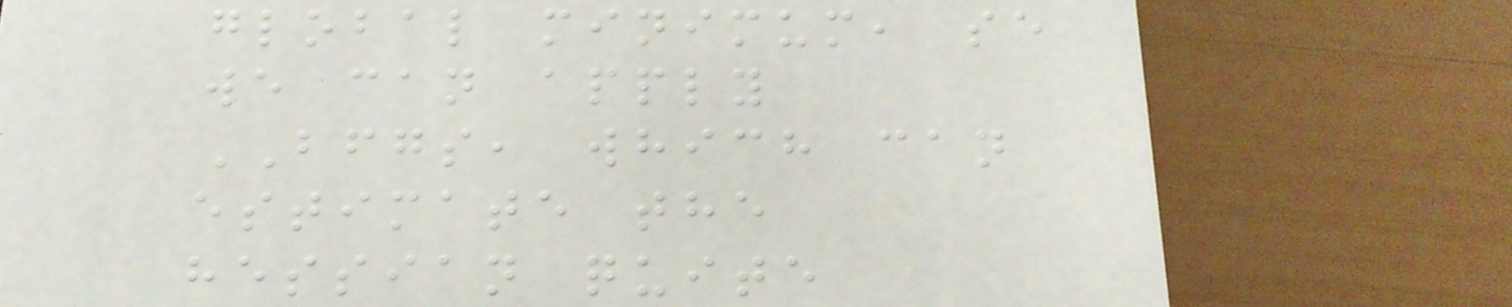global minimum, se
we can apply
BFGS, which can
estimate the
hessian quite
